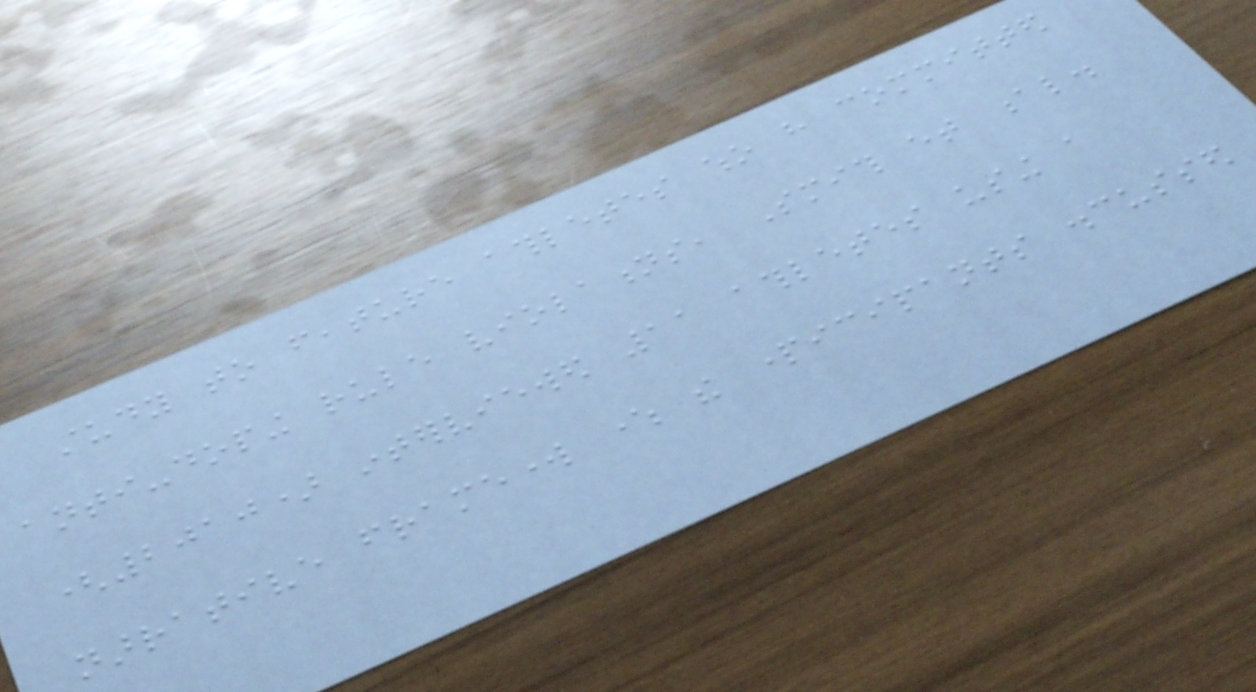study to feature athletes who have committed
anti-doping rule violations, Smith et al.
(2010) interviewed 11 athletes using a
narrative framework where the participants discussed
